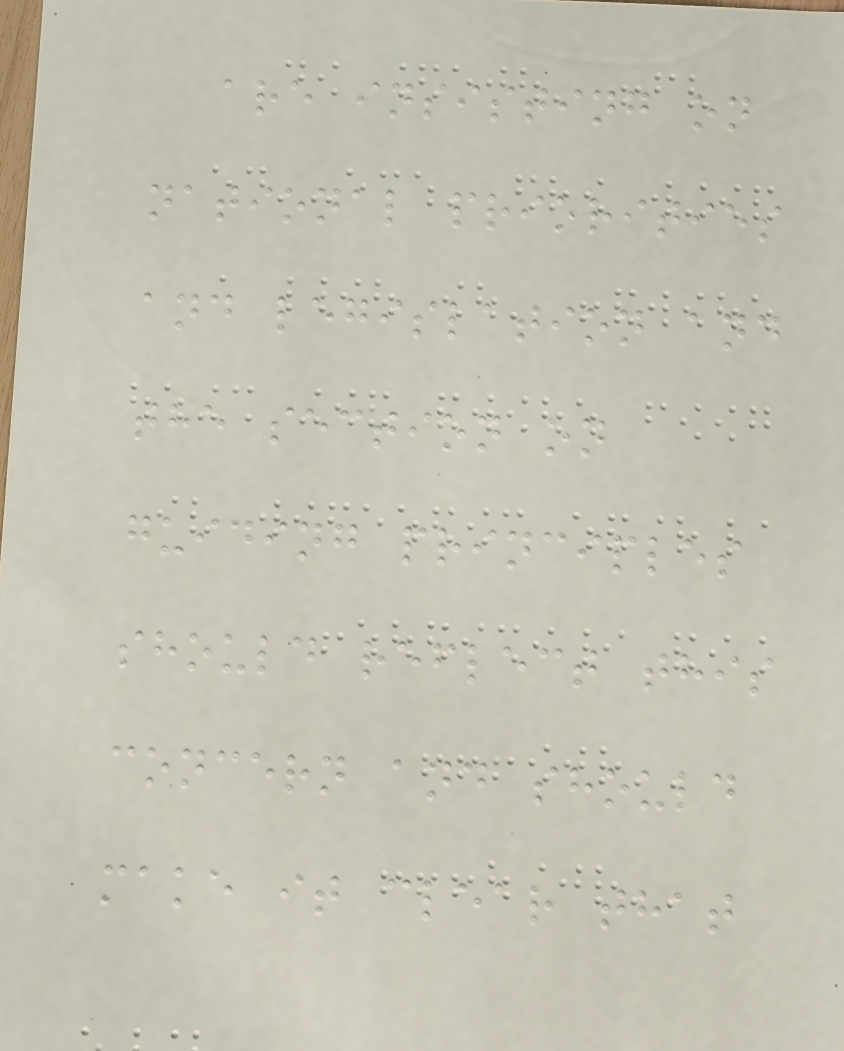are insisting on
national priorities
and legislation and
the section on
guiding principles
should reflect this
concern and should
make it clear that
